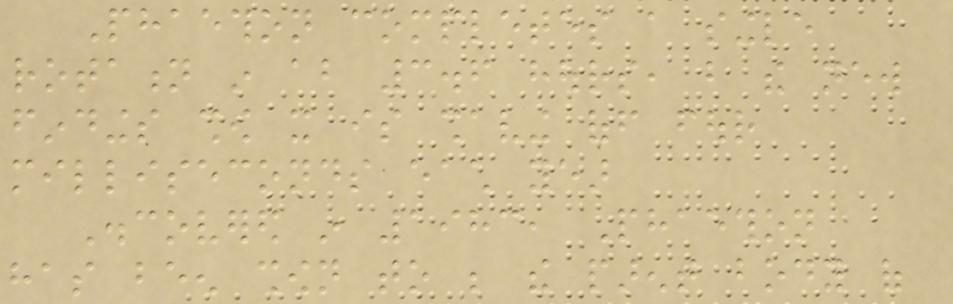Phaethon completes a single
rotation in about 3.6 hours, but the new
findings show it is shaving off four
milliseconds each year
Discovered in 1983, Phaethon
has been shown to be the parent body of
